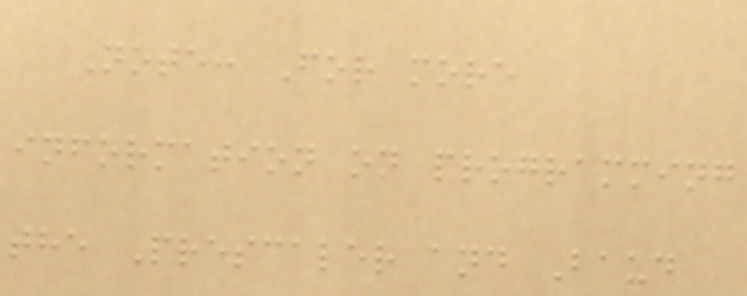Note: For more
information on programming
the Prescaler and Baud
